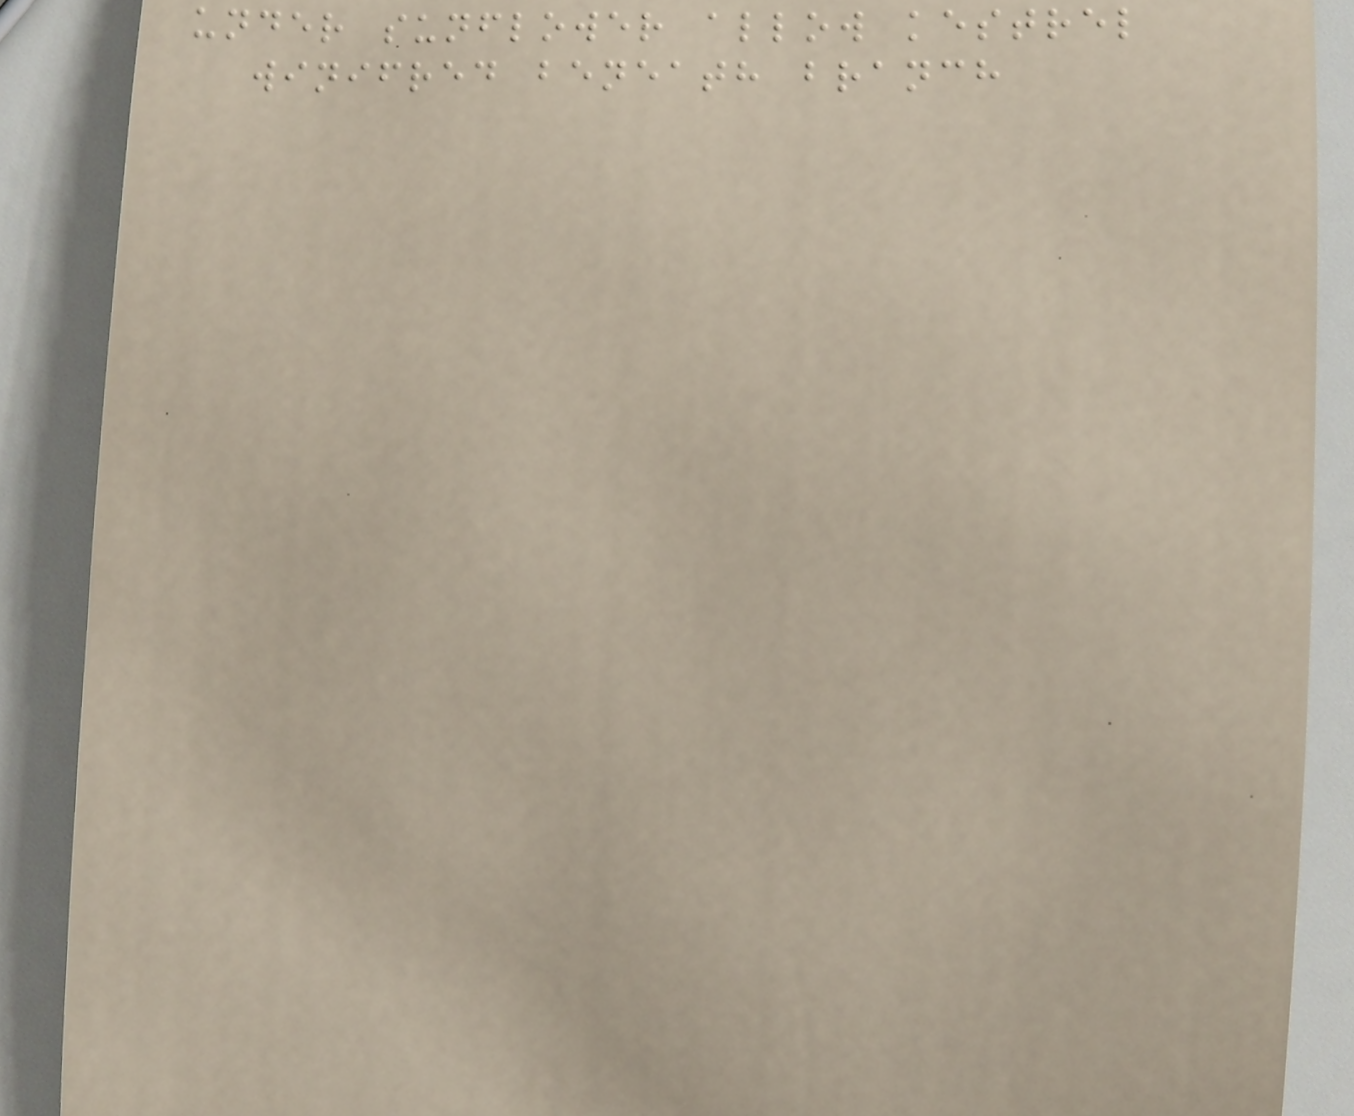under sunflower allow kestrel
winifred beneath branch
